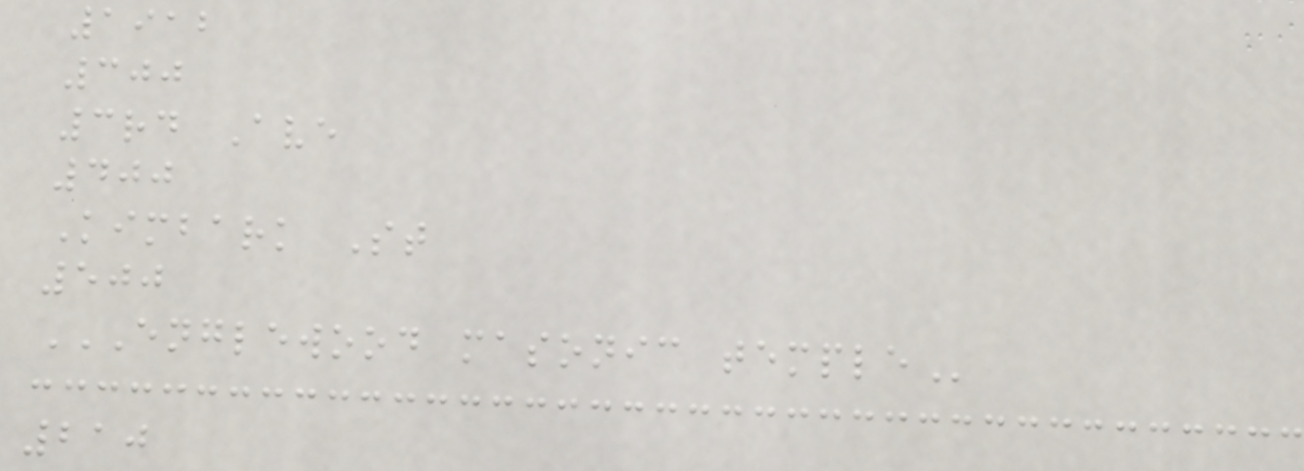1912
300
3rd Ave
400
Kimbark St
500
ENGLEWOOD MASONIC TEMPLE
210
